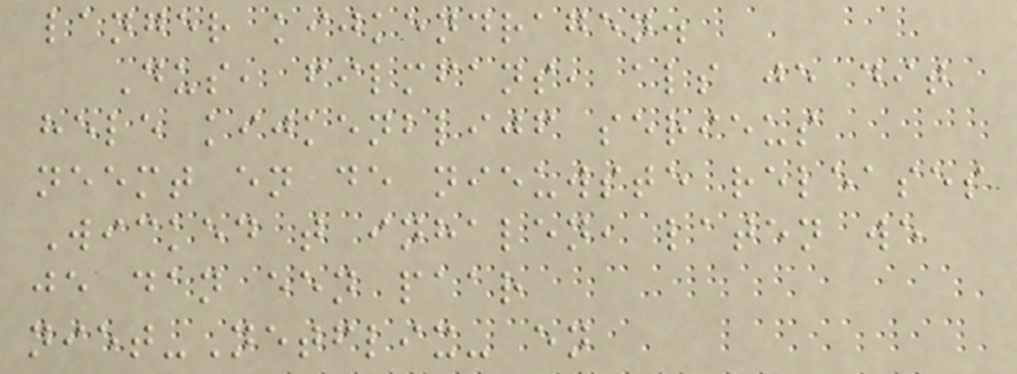langer kijkendragen.
Dus, filmfans, als je dit
hele kijkenblijf serieus
neemt en de nieuwste releases
Wicked t inhalen, laten we
je dan een paar
niet-Netflix- en
